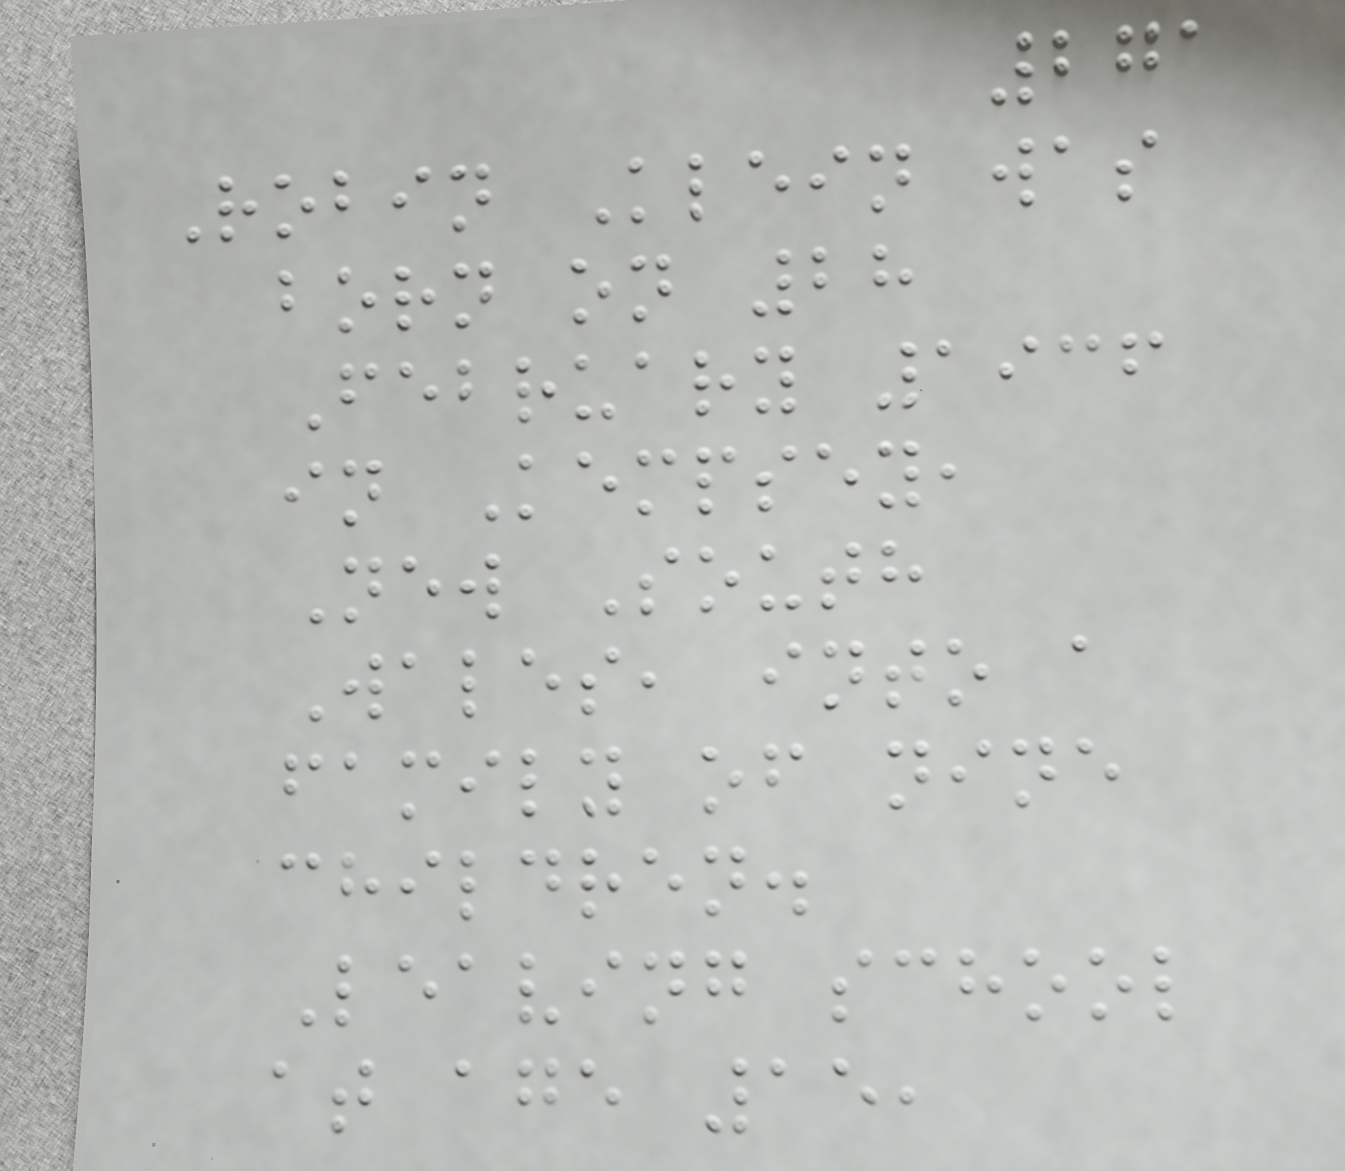271
Robin Klein was
born on 28
February 1936
in Kempsey,
New South
Wales, into a
family of nine
children.
Leaving school
at age 15,
